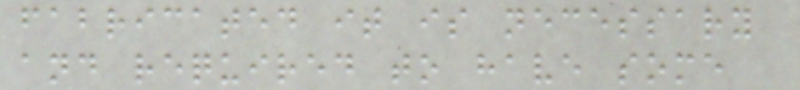fabricated it is necessary
and required to have some
